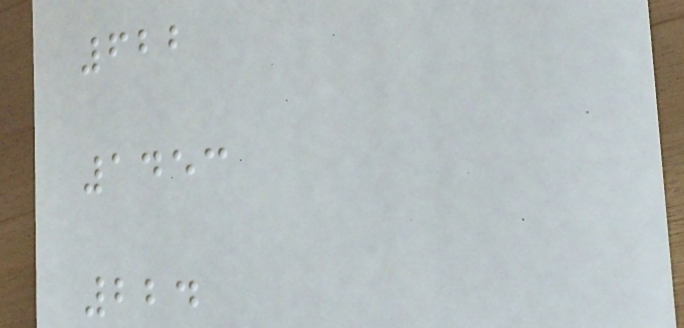622
1453
224
